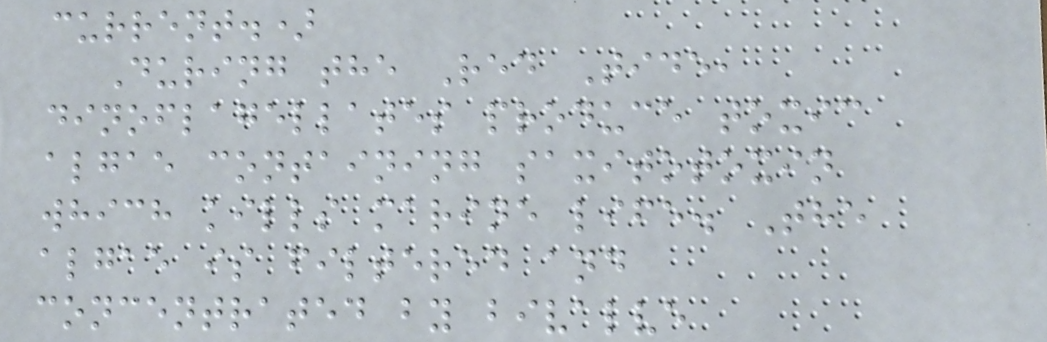current.)
During the Red Tide,
dinoflagellates produce toxic
algae containing saxitotoxin
which kills marine life. The
algae is filtered and
concentrated by bivalve
